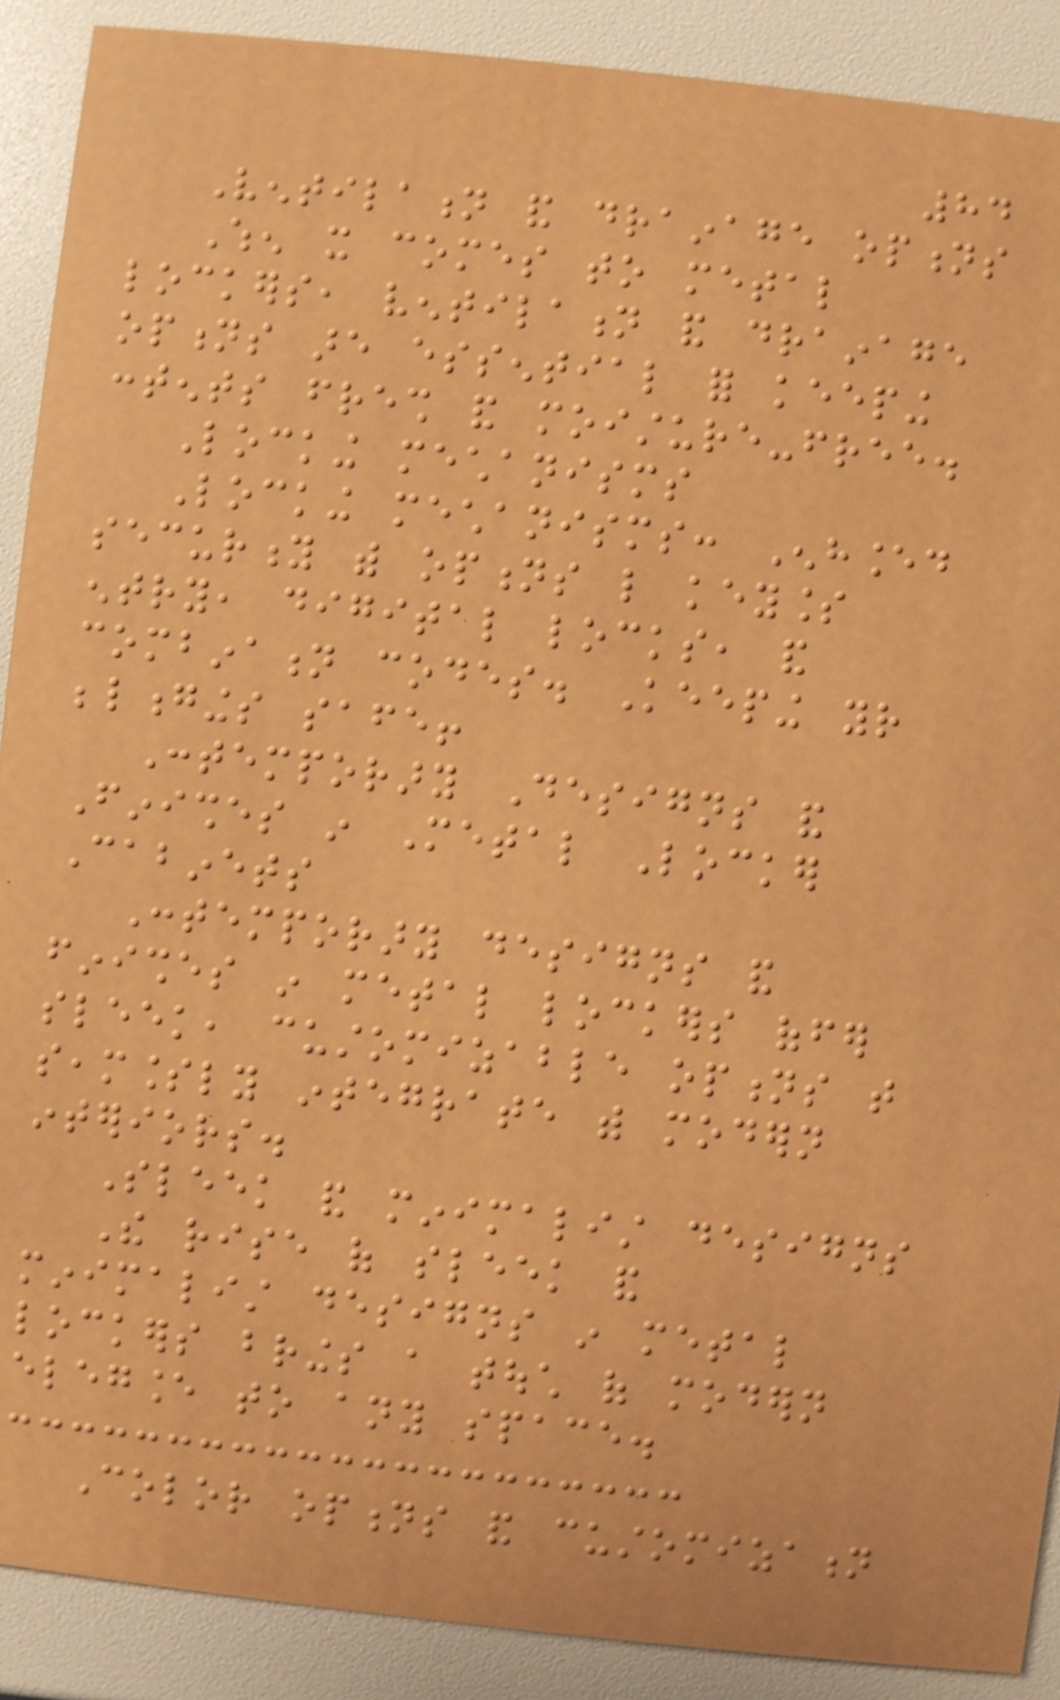84
Ventilation and drainage options
When it comes to metal
lockers, ventilation and drainage
options are essential for keeping
contents fresh and moisture-free.
Locking mechanisms
Locking mechanisms: Enhanced
security with options like keyless
entry, digital locks, and
combination codes. Keeping your
belongings safe!
Contemporary Designs and
Finishes in Metal Locker
Cabinets
Contemporary designs and
finishes in metal lockers offer
sleek, customizable options that
seamlessly integrate with modern
interiors.
Sleek and minimalist designs
The rise of sleek and
minimalist designs in metal
lockers brings a touch of modern
elegance to any space.
Color options and customization
